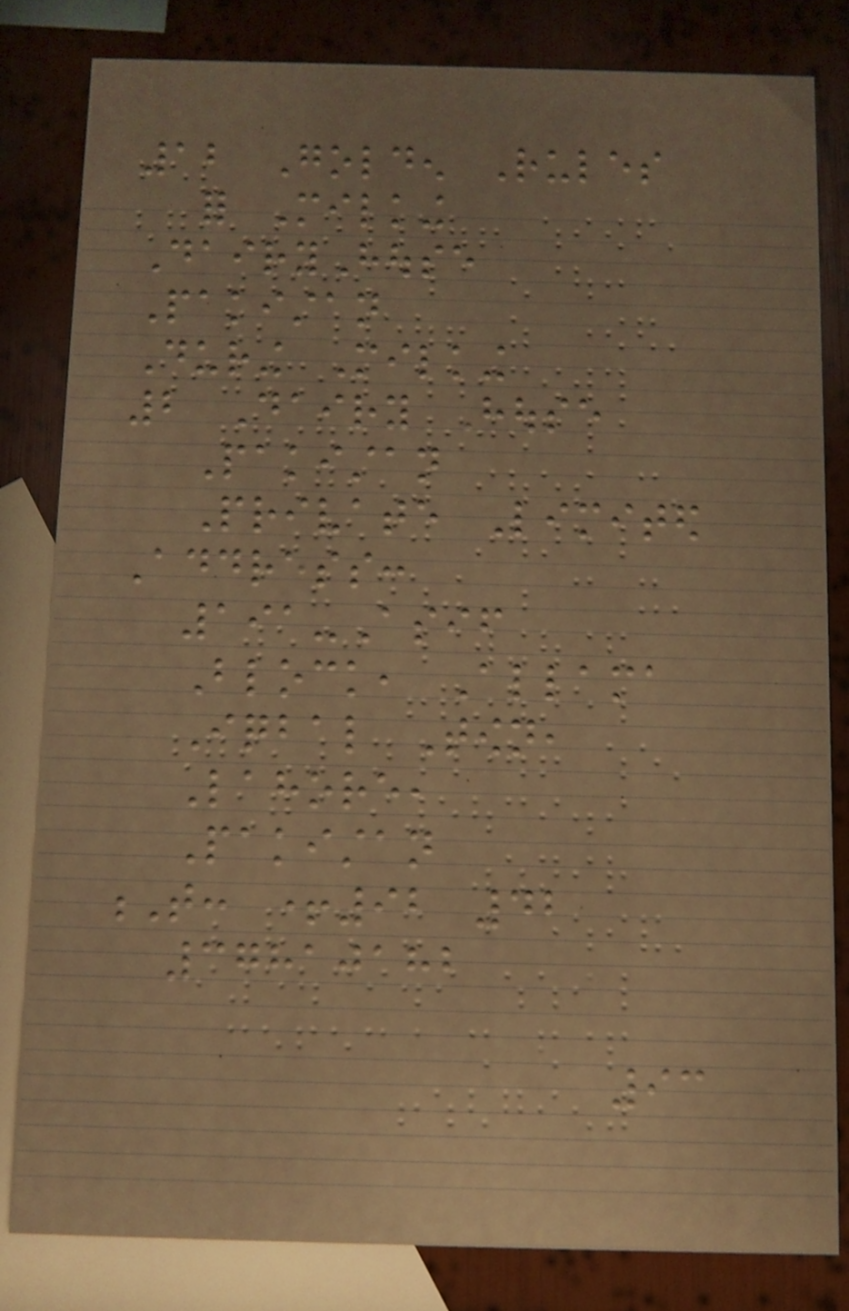12 Golden Rules
for Milking
DairyHouse
Pakistan
During Milking
2 Dairy House
Pakistan
Private Limited
Address:
191-Asif
Block, Allama
Iqbal Town,
Lahore,
Pakistan
T: +92 42
37810182
93
